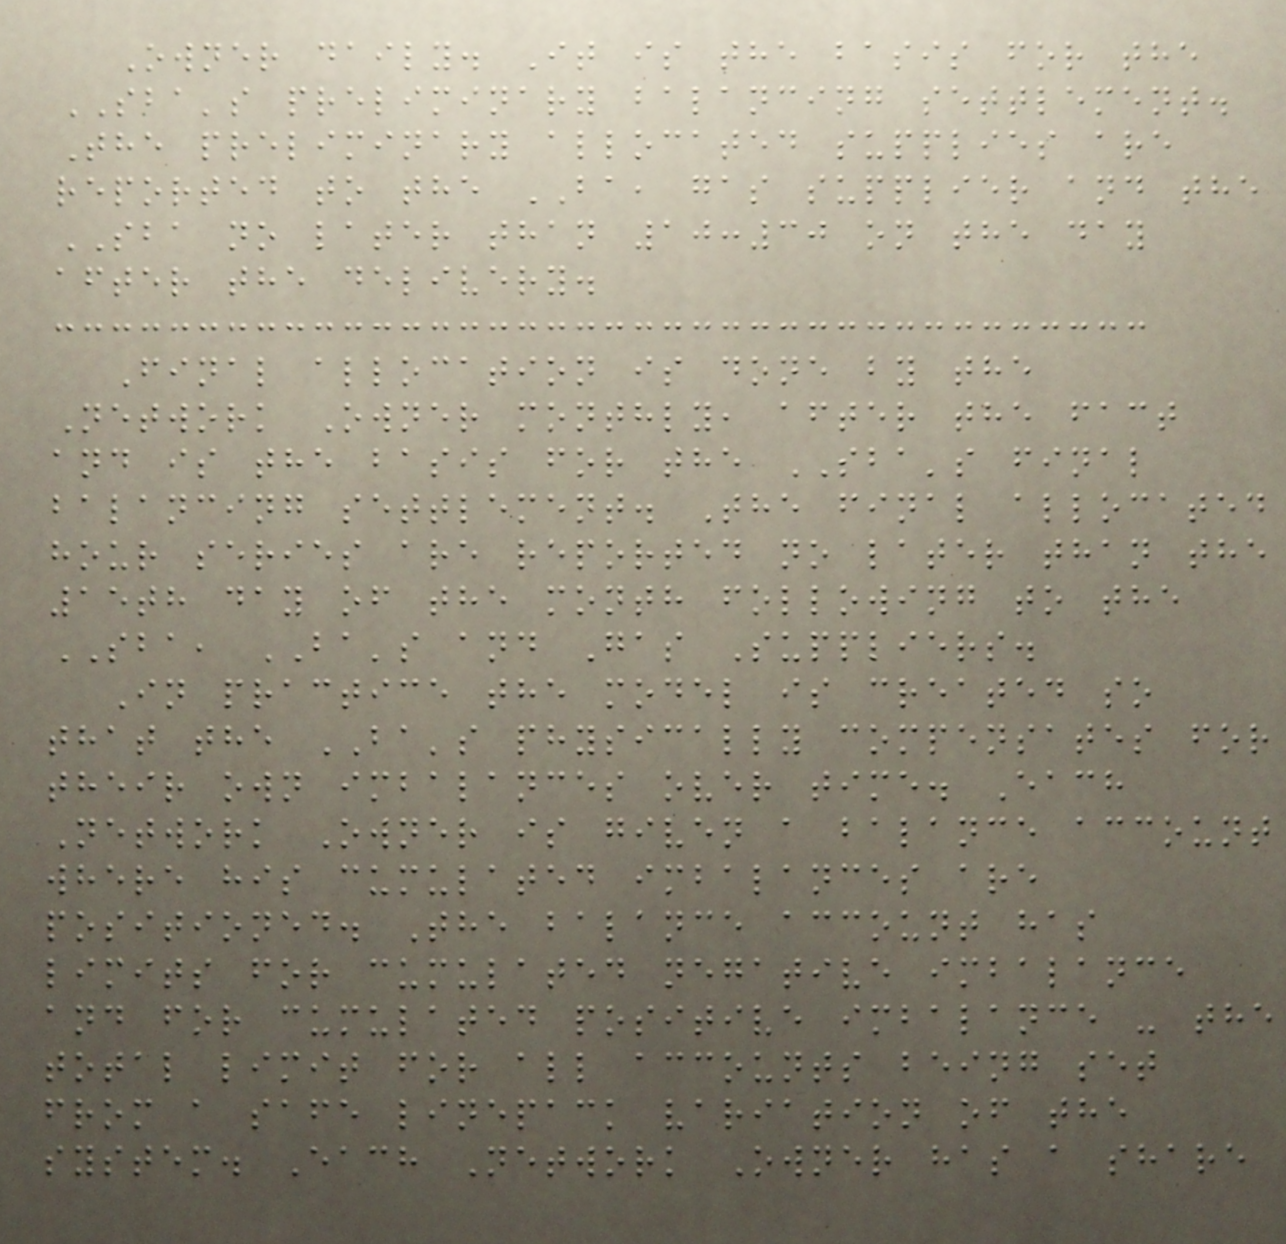Owner daily. It is the basis for the
SBA's preliminary balancing settlement.
The preliminary allocated supplies are
reported to the BA, gas supplier and the
SBA no later than 10:30 on the day
after the delivery.
Final allocation is done by the
Network Owner monthly, after the fact
and is the basis for the SBA's final
balancing settlement. The final allocated
hour series are reported no later than the
15th day of the month following to the
SBA, BA's and Gas Suppliers.
In practice the model is created so
that the BA's physically compensates for
their own imbalances over time. Each
Network Owner is given a balance account
where his cumulated imbalances are
positioned. The balance account has
limits for cumulated negative imbalance
and for cumulated positive imbalance - the
total limit for all accounts being set
from a safe linepack variation of the
system. Each Network Owner has a share
